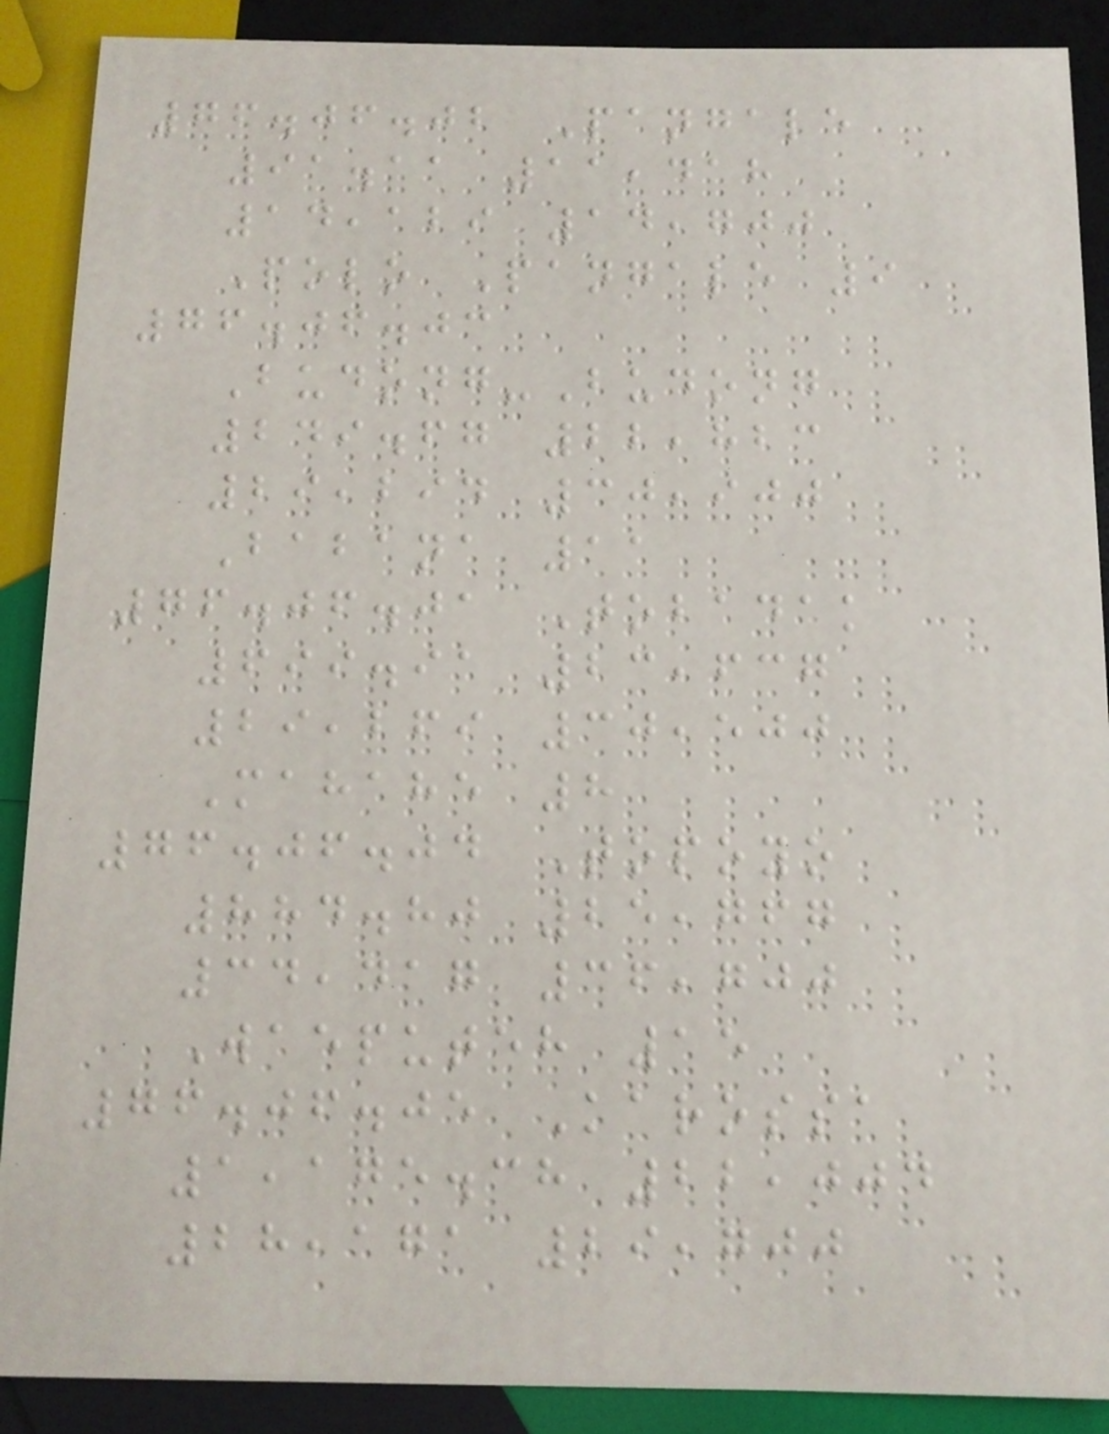76.06.02 Pangale
91.11 11,418
14,129 14,700
Polo Pangale 9
76.06.03
Budong-Budong
249.67 22,823
29,294 30,900
Babana 11
76.06.01 Tobadak
699.91 23,637
29,269 30,500
Mahahe 8
76.06.04 Topoyo
884.80 25,767
34,417 36,700
Waeputeh 15
76.06.05 Karossa
1,175.38 22,004
28,171 29,700
